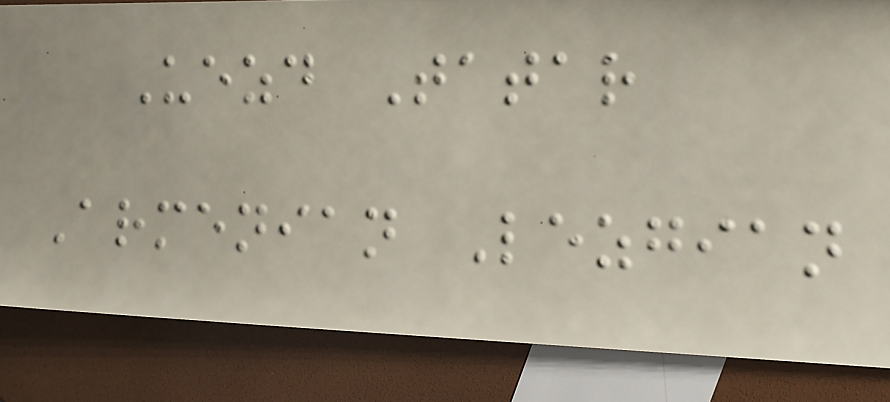Uezd Tatar
Armenian Lezgian
